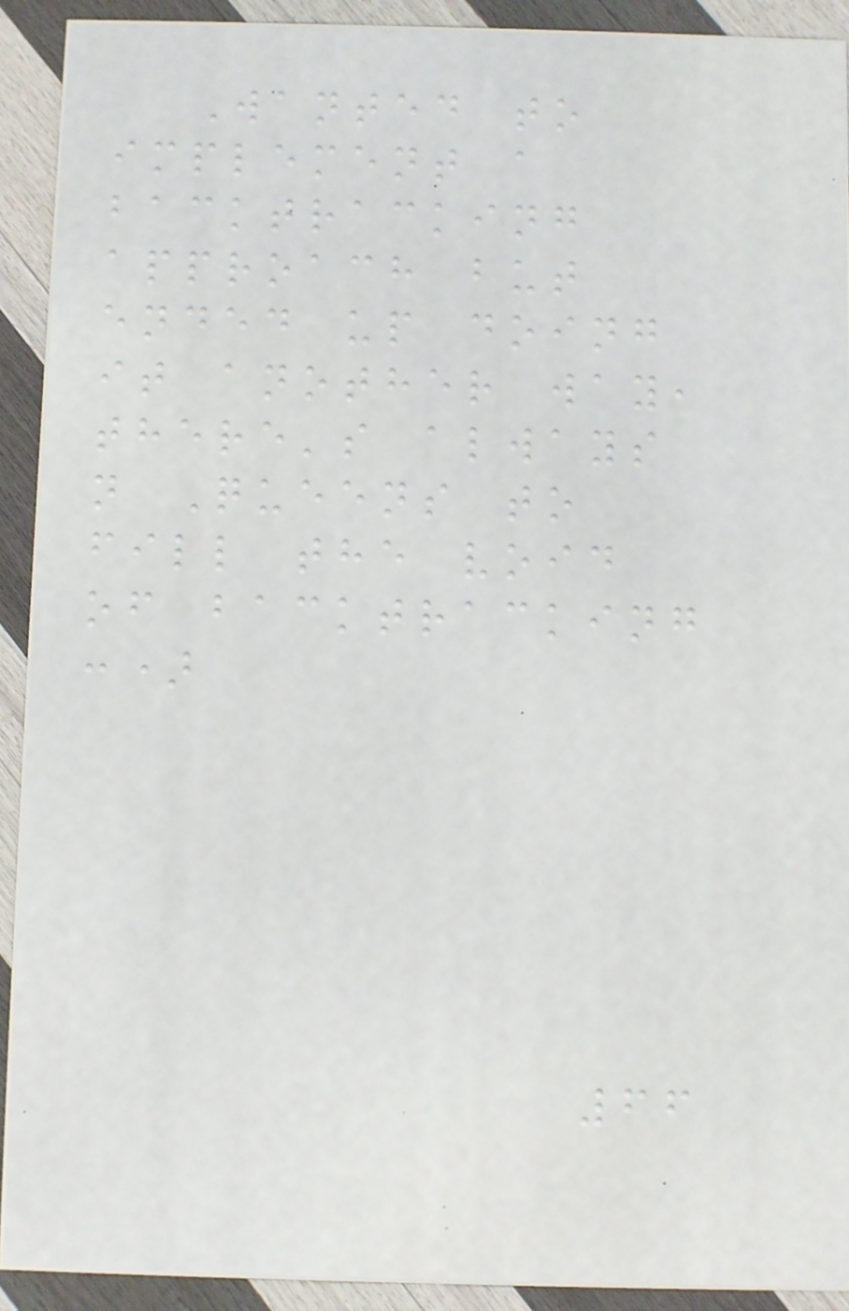Wanted to
implement a
backtracking
approach but
ended up doing
it another way,
there's always
n Queens to
fill the void
of backtracking
:)
66
